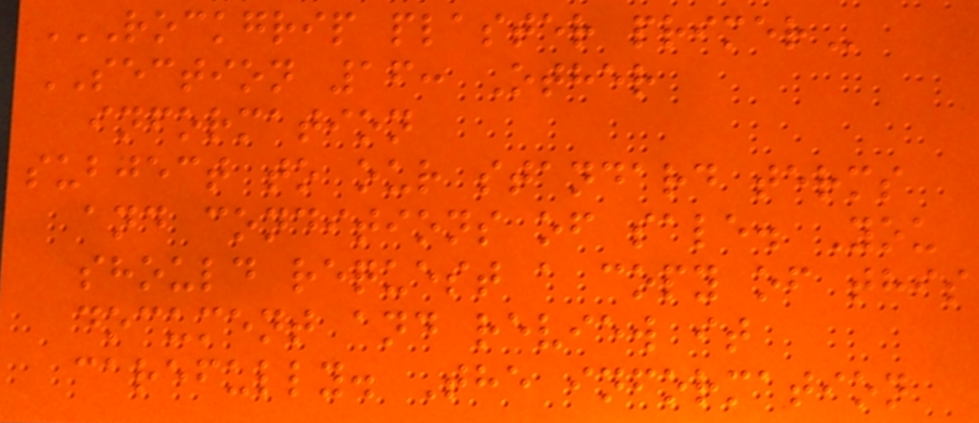ROCKGRIP PLASTER PRIMER
SECTION 16: Other
information
subject to our standard terms
and conditions of sale. You
should request a copy of this
document and review it
carefully. The information
